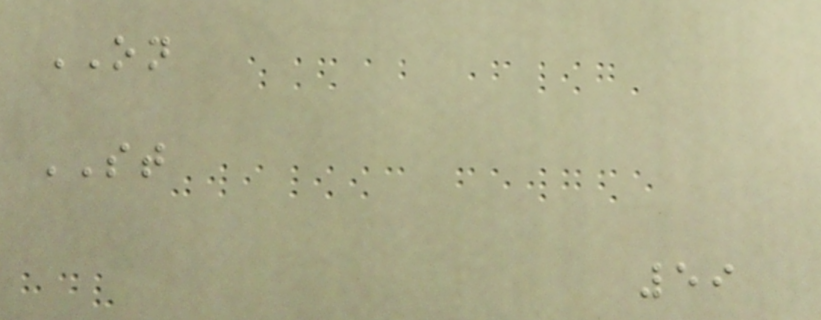ON
ST
59
